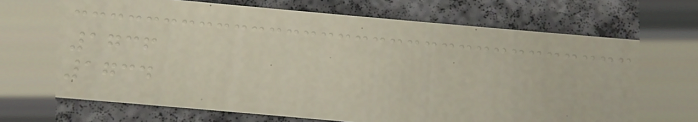1736
1734
